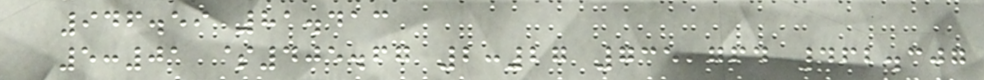946.59 81.413
5:01 $405.67 2:27 735,764 462.307
